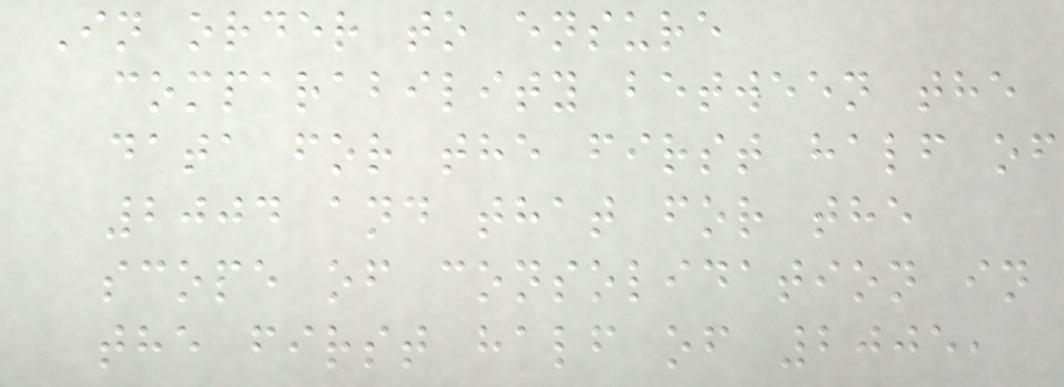In order to ensure
comparability between the
data for the first half of
2004 and that for the
scope of consolidation in
the first half of 2005,
